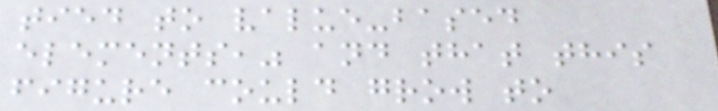tied to value-based
elements," and that this
figure could grow to
